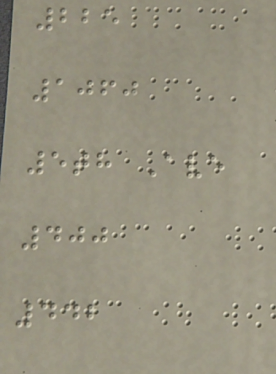225
1060
5th Ave
400
442
